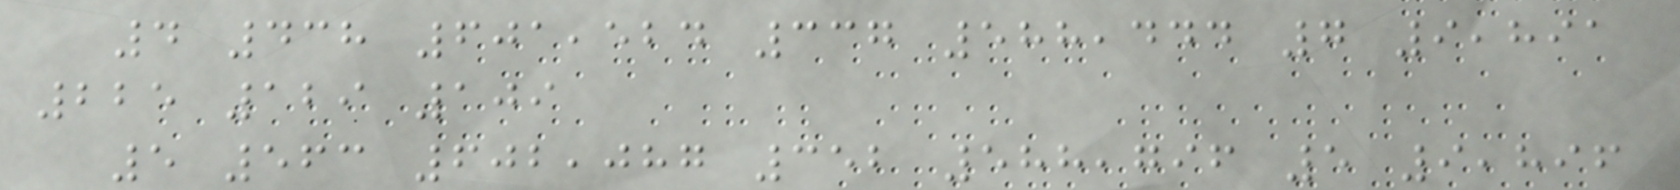4 438 601,524 337 588,444 7 9,891
225 129 109
5 563 602,087 352 588,796 5 9,896
